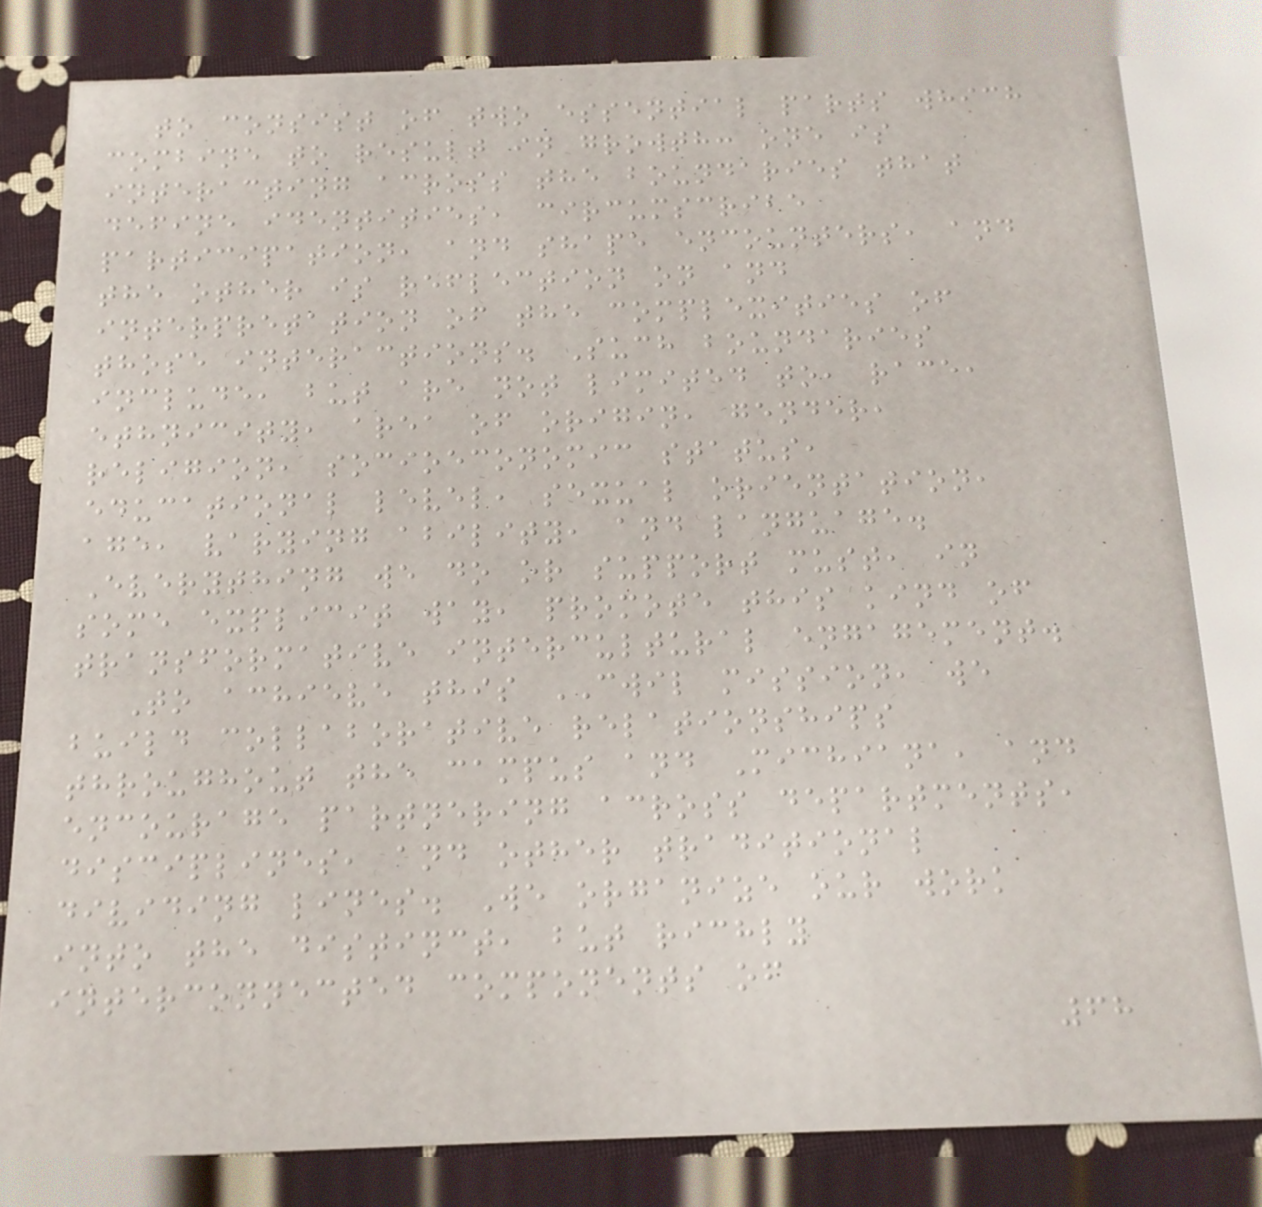to consist of two essential parts which
combine to result in growth: one is
interacting across the boundaries that
define identities, circumscribe
participation, and shape encounters, and
the other is reflection on and
interpretation of the complexities of
those interactions. Such boundaries
include, but are not limited to, race,
ethnicity, area of origin, gender,
religion, socioeconomic status,
educational level, sexual orientation,
age, varying ability, and language.
Everything we do or support must, in
some explicit way, promote this kind of
transformative intercultural engagement.
To achieve this CWIL mission, we
build collaborative relationships
throughout the campus and Michiana, and
encourage partnering across departments,
disciplines, and other traditional
dividing lines. We organize our work
into the distinct, but richly
interconnected components of
68
